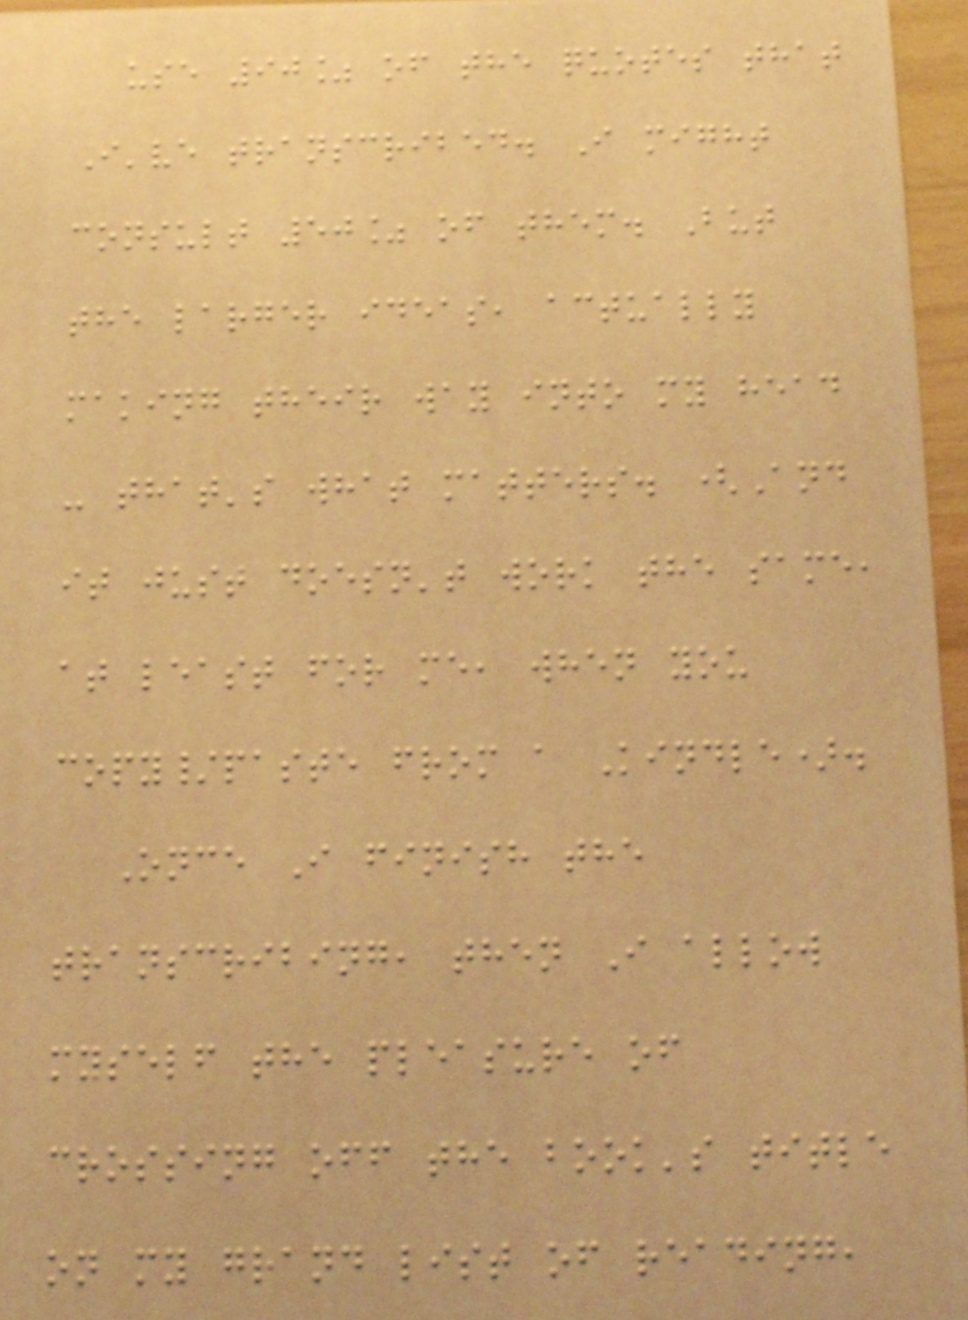use 90% of the quotes that
I've transcribed. I might
consult 50% of them. But
the larger ideas, actually
making their way into my head
- that's what matters. (And
it just doesn't work the same,
at least for me, when you
copy/paste from a Kindle).
Once I finish the
transcribing, then I allow
myself the pleasure of
crossing off the book's title
on my grand list of reading,
